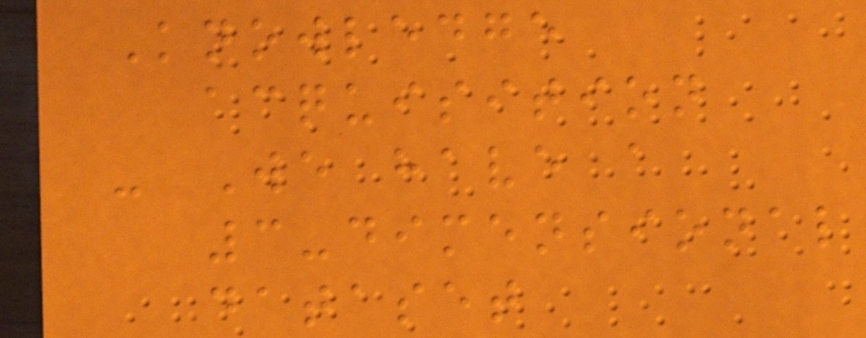Knowledge
acquisition
- We have a
3-dimensional
dataset
